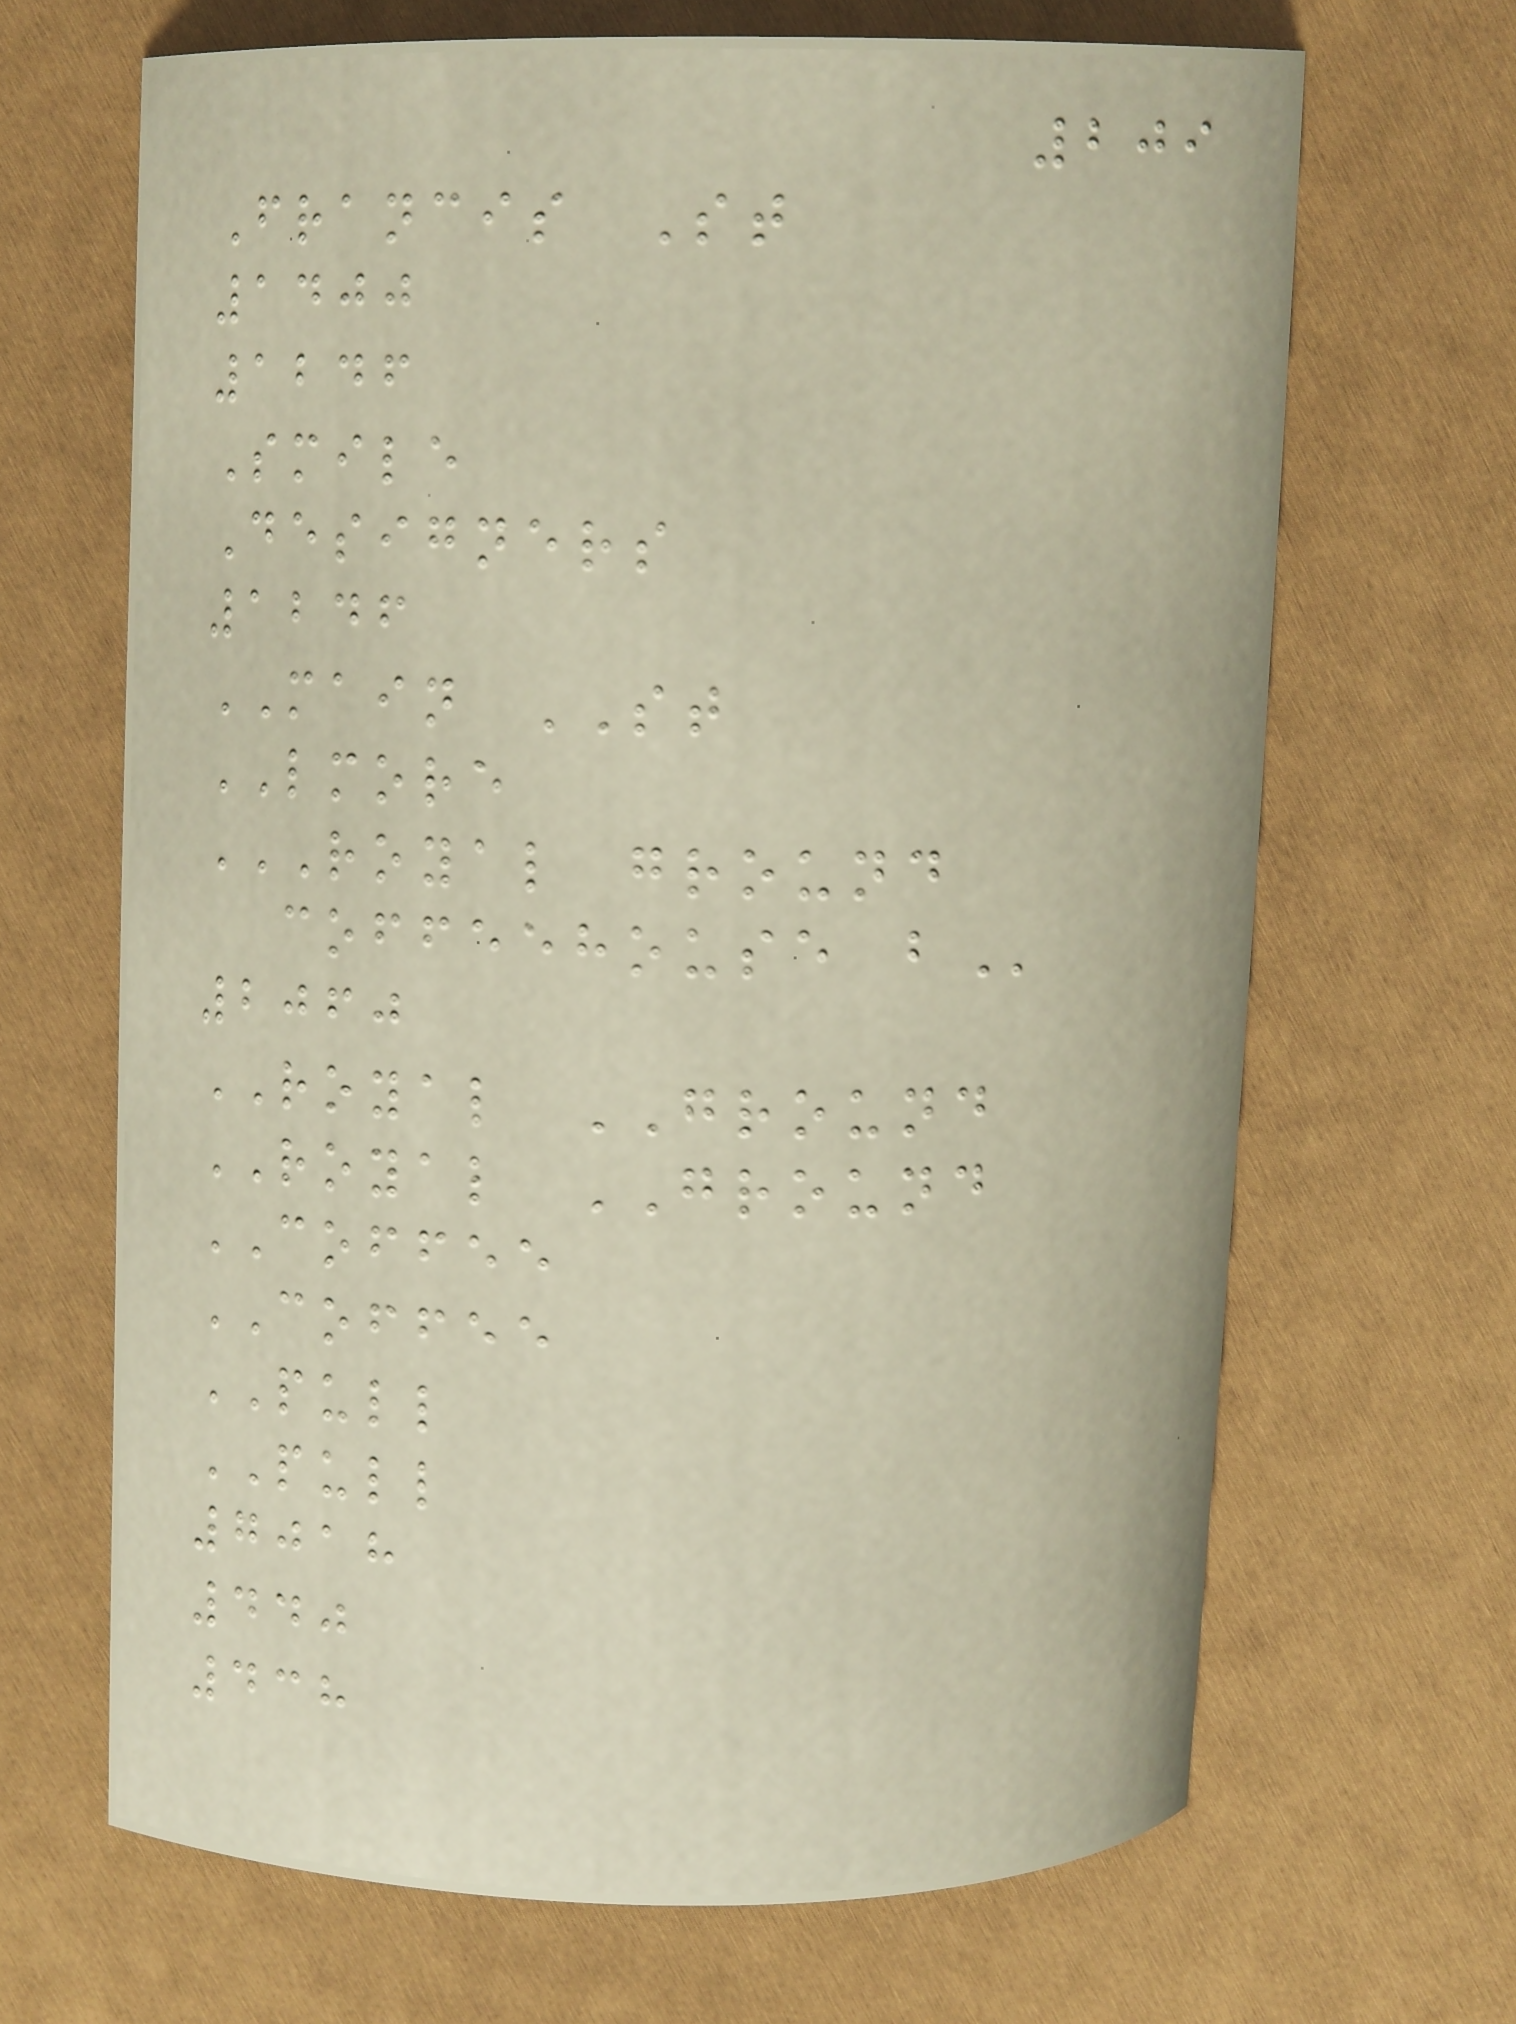209
Francis St
1400
1246
Smile
Designers
1246
MAIN ST
LMORE
ROYAL GROUND
COFFEEHOUSE B
2060
ROYAL GROUND
ROYAL GROUND
COFFEE
COFFEE
PULL
PULL
7018
440
438
